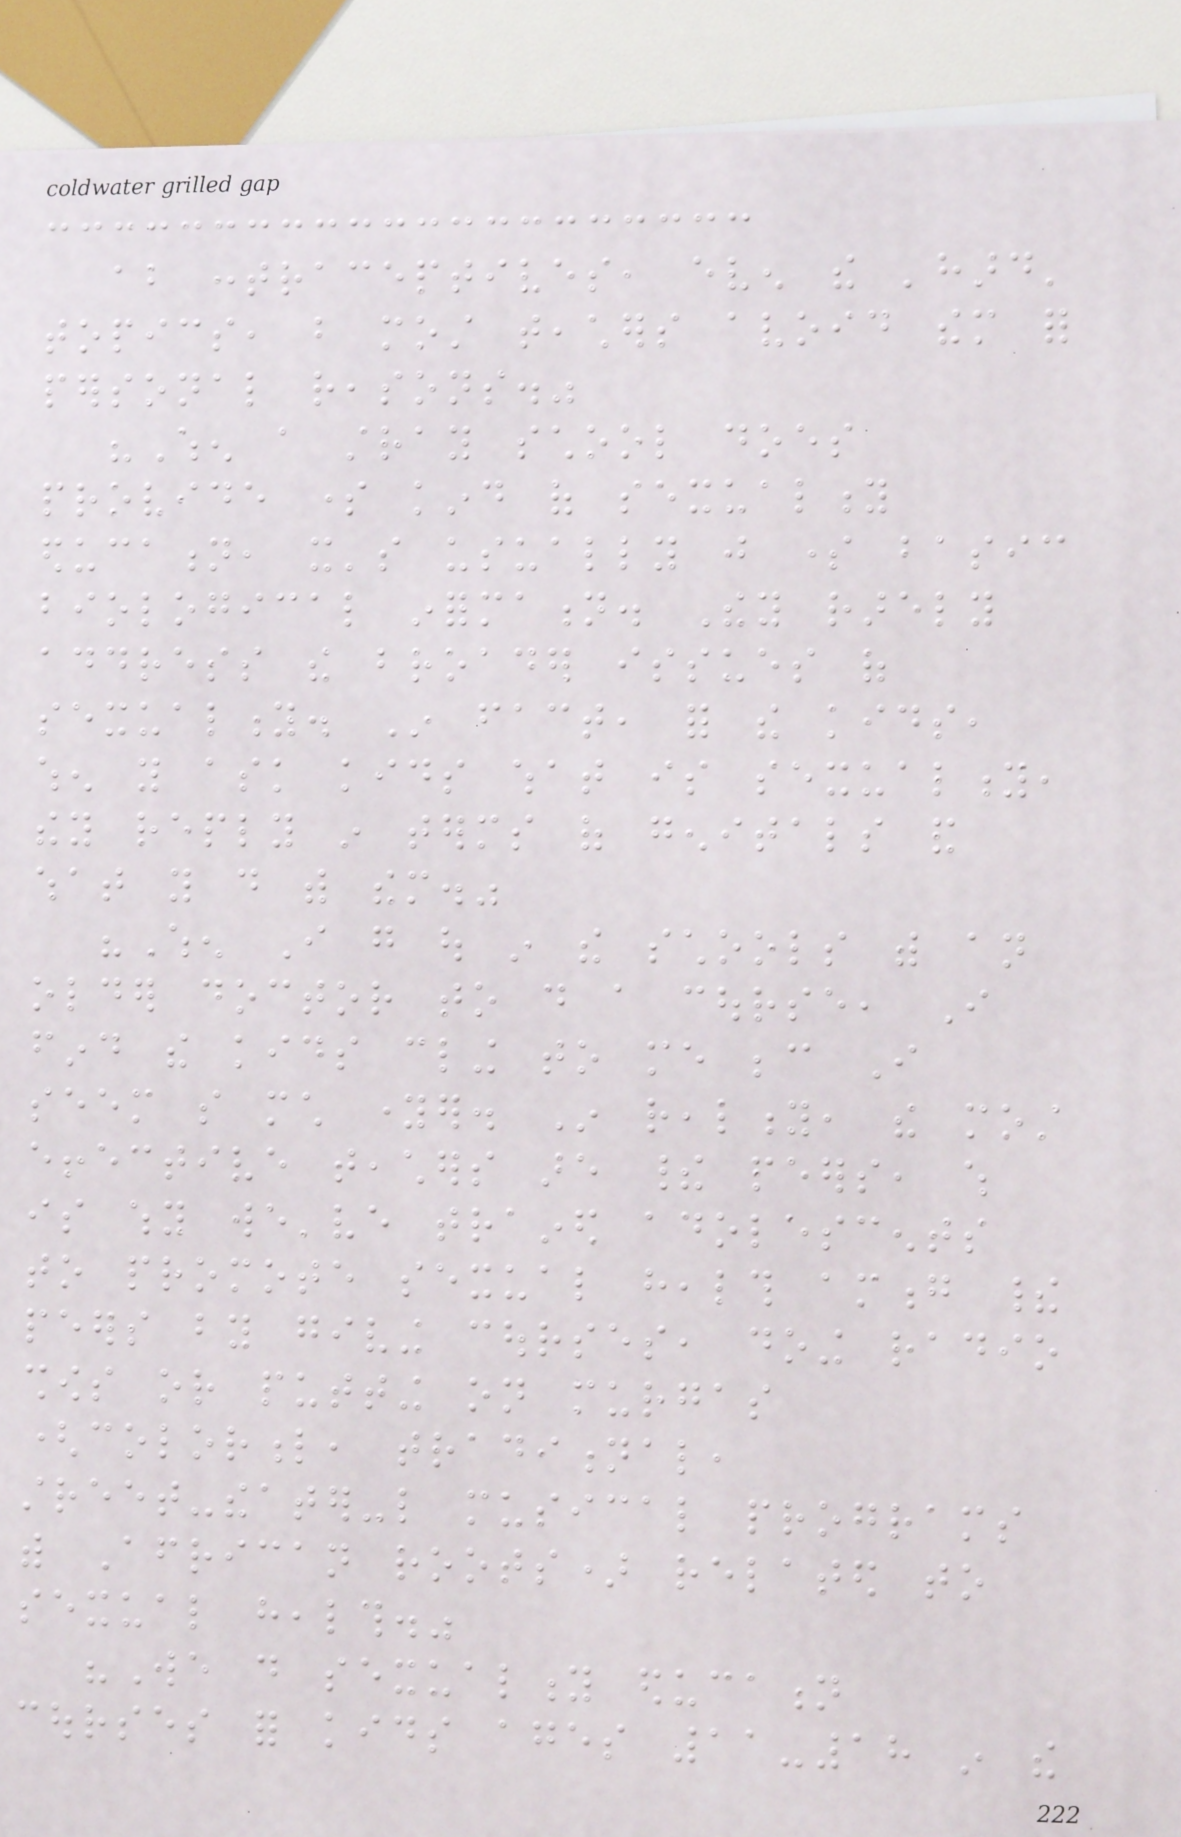about contraceptives, even the 'hard'
topics, but most teachers avoid them for
personal reasons."
"When a stray school does
provide some kind of sexuality
education, it's usually just some basic
biological information. They rarely
address the broader issues of
sexuality. In fact, for the kids,
when you ask kids what is sexuality,
they reply in terms of genitals and
what you do with them."
"When I go out in the schools with an
older doctor to do a course, I
find the kids cling to me because I
seem so much younger. In reality, the most
effective teachers are their peers, which
is why we've trained adolescents
to promote sexual health among their
peers by giving courses, doing radio
shows or putting on murgas
(colorful, traditional,
street-theater-like musical programs
with African roots) related to
sexual health."
"We do sexuality education
courses for kids ages 11-18 in the
